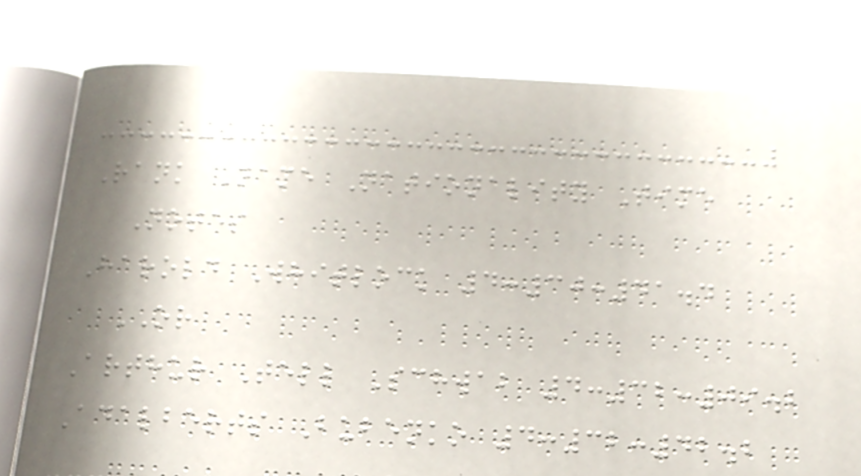Rank Name Nationality Time
Notes
Harold Whitlock 4:30:41.4
OR
Arthur Tell Schwab 4:32:09.2
Adalberts Bubenko 4:32:42.2
